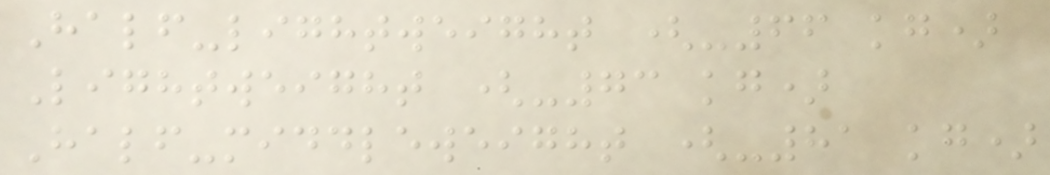Half-lightweight (-66 kg)
Lightweight (-73 kg)
Half-middleweight (-81 kg)
